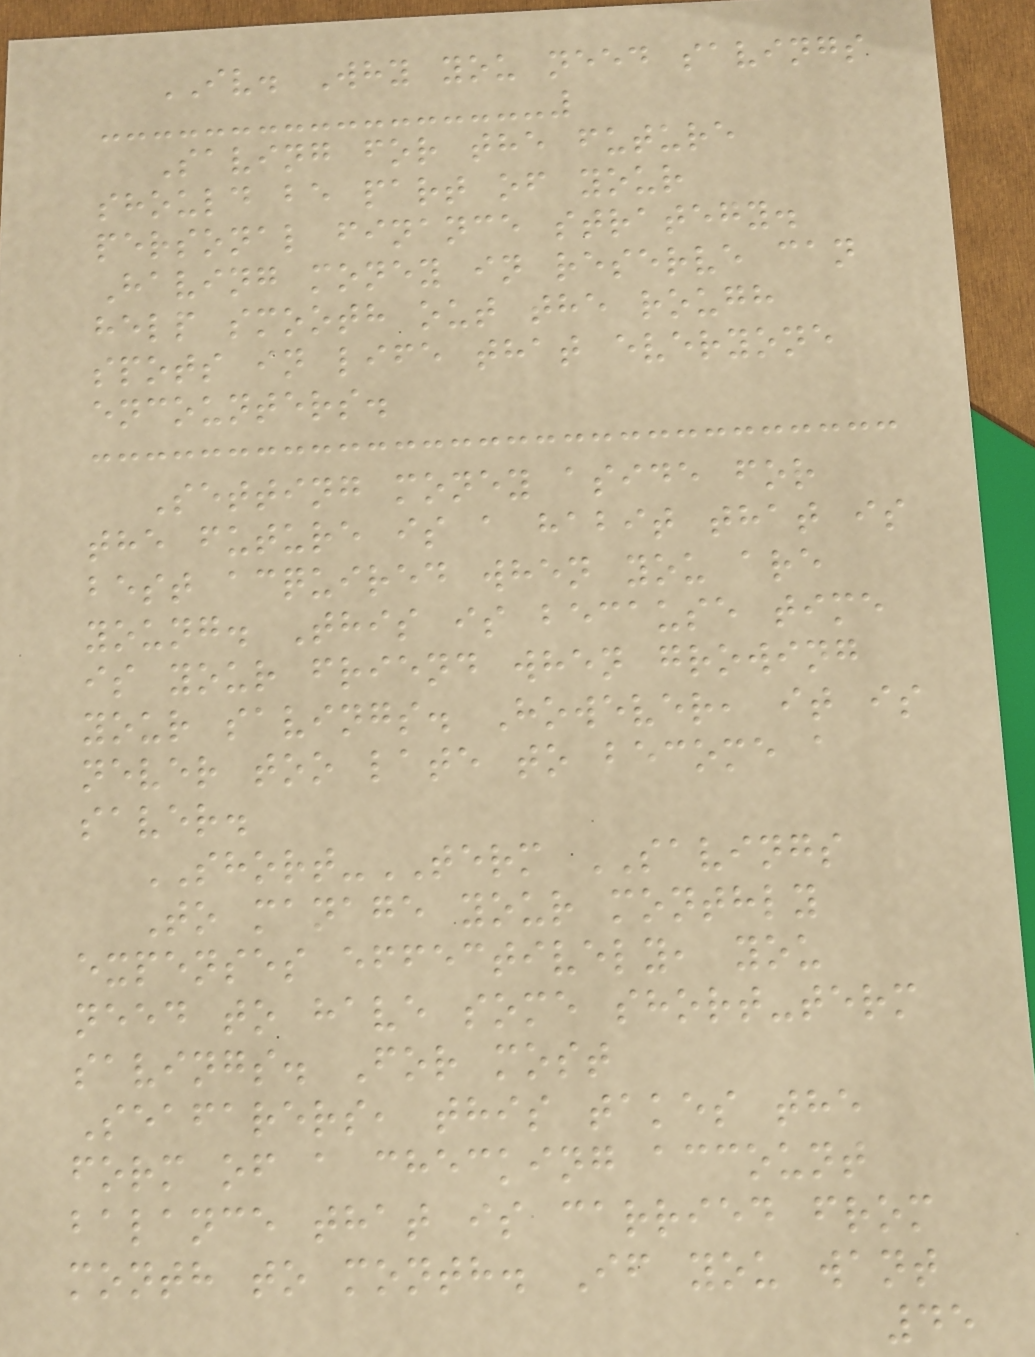IV. Why you need savings
Saving for the future
should be part of your
personal finance strategy.
Having money in reserve can
help smooth out the rough
spots in life that everyone
encounters.
Setting money aside for
the future is a habit that is
best acquired when you are
young. This is because time
is your friend when growing
your savings. However, it is
never too late to become a
saver.
SHORT-TERM SAVINGS
To manage your monthly
expenses effectively, you
need to have some short-term
savings. For most
Seafarers, this takes the
form of a checking account
balance that is carried from
month to month. If you want
45
